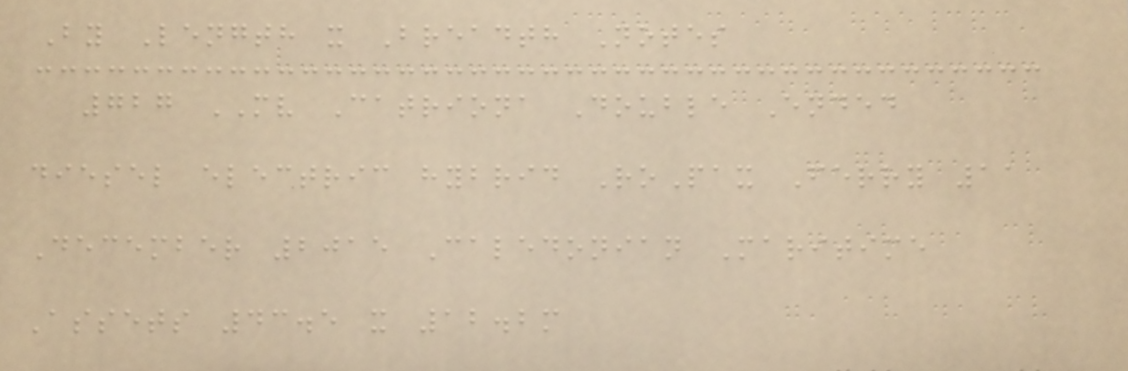By Length x Breadth Notes
727 MV Catriona Double Ended
diesel electric hybrid RoPax Ferry 11
December 2015 Caledonian Maritime
Assets 43.5 x 12.2m
